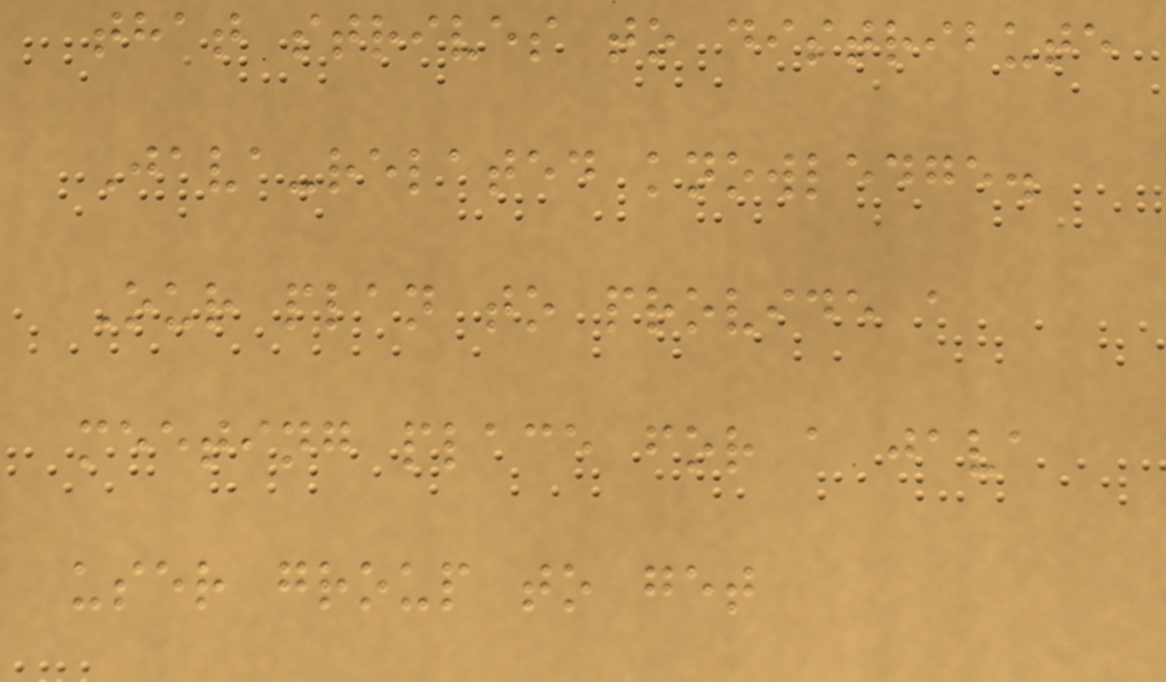that strives to distribute
Java-related knowledge.
Our plan to provide a
meeting place for a java
user group to get
